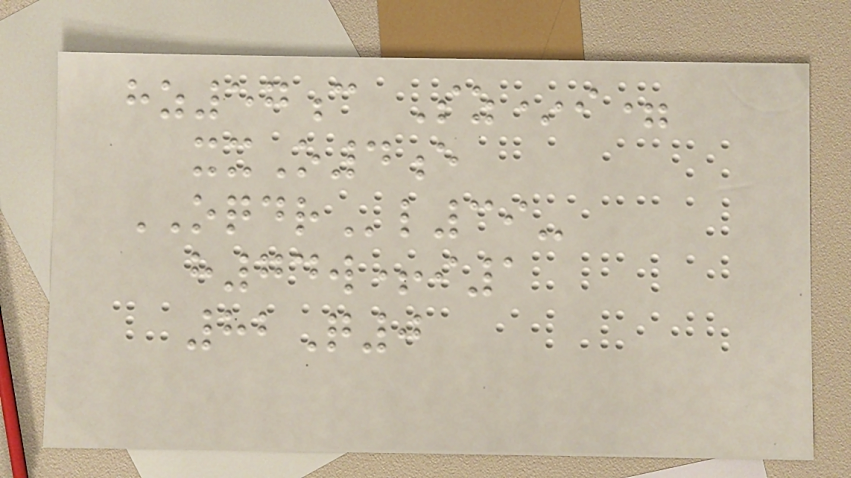hz57c Sz*i=
xxO4e
OQDRl39-
h74w+i1
82Q0
